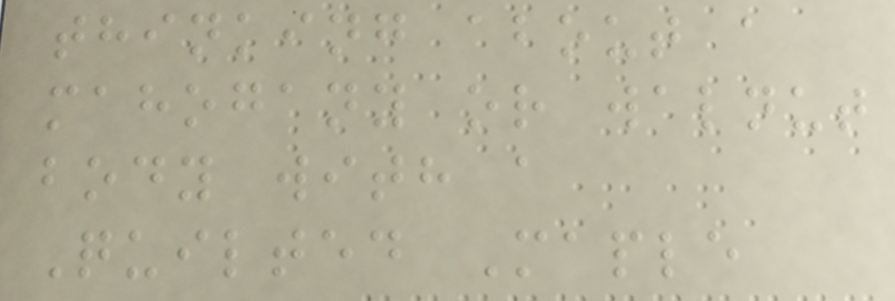thinking about a
mahogany or walnut
body with a
Quilted Maple
